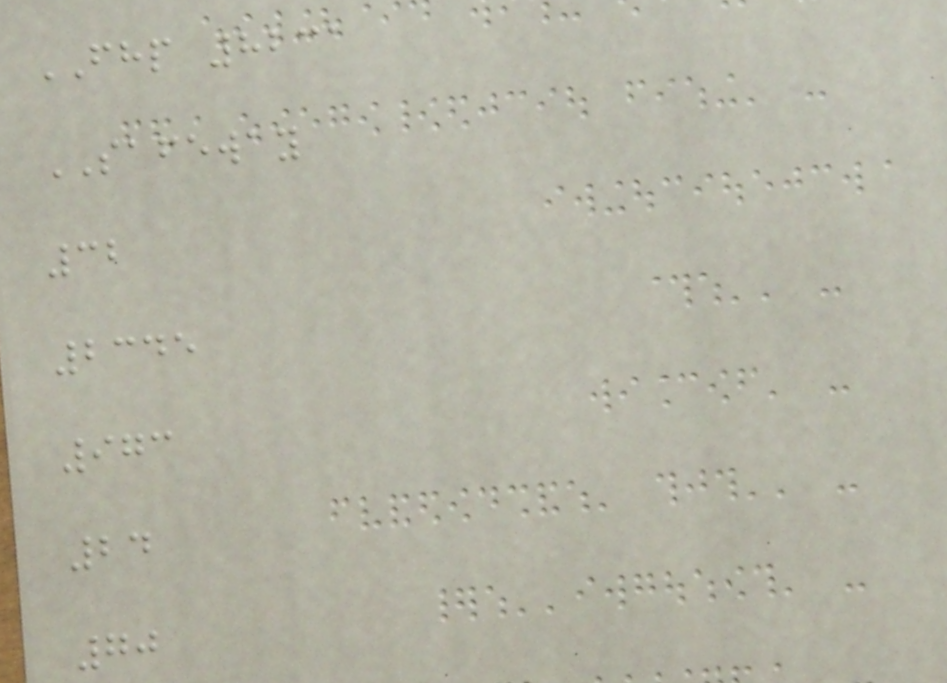FHP 8231
SAFEWAY
32
2345
973
24
70
